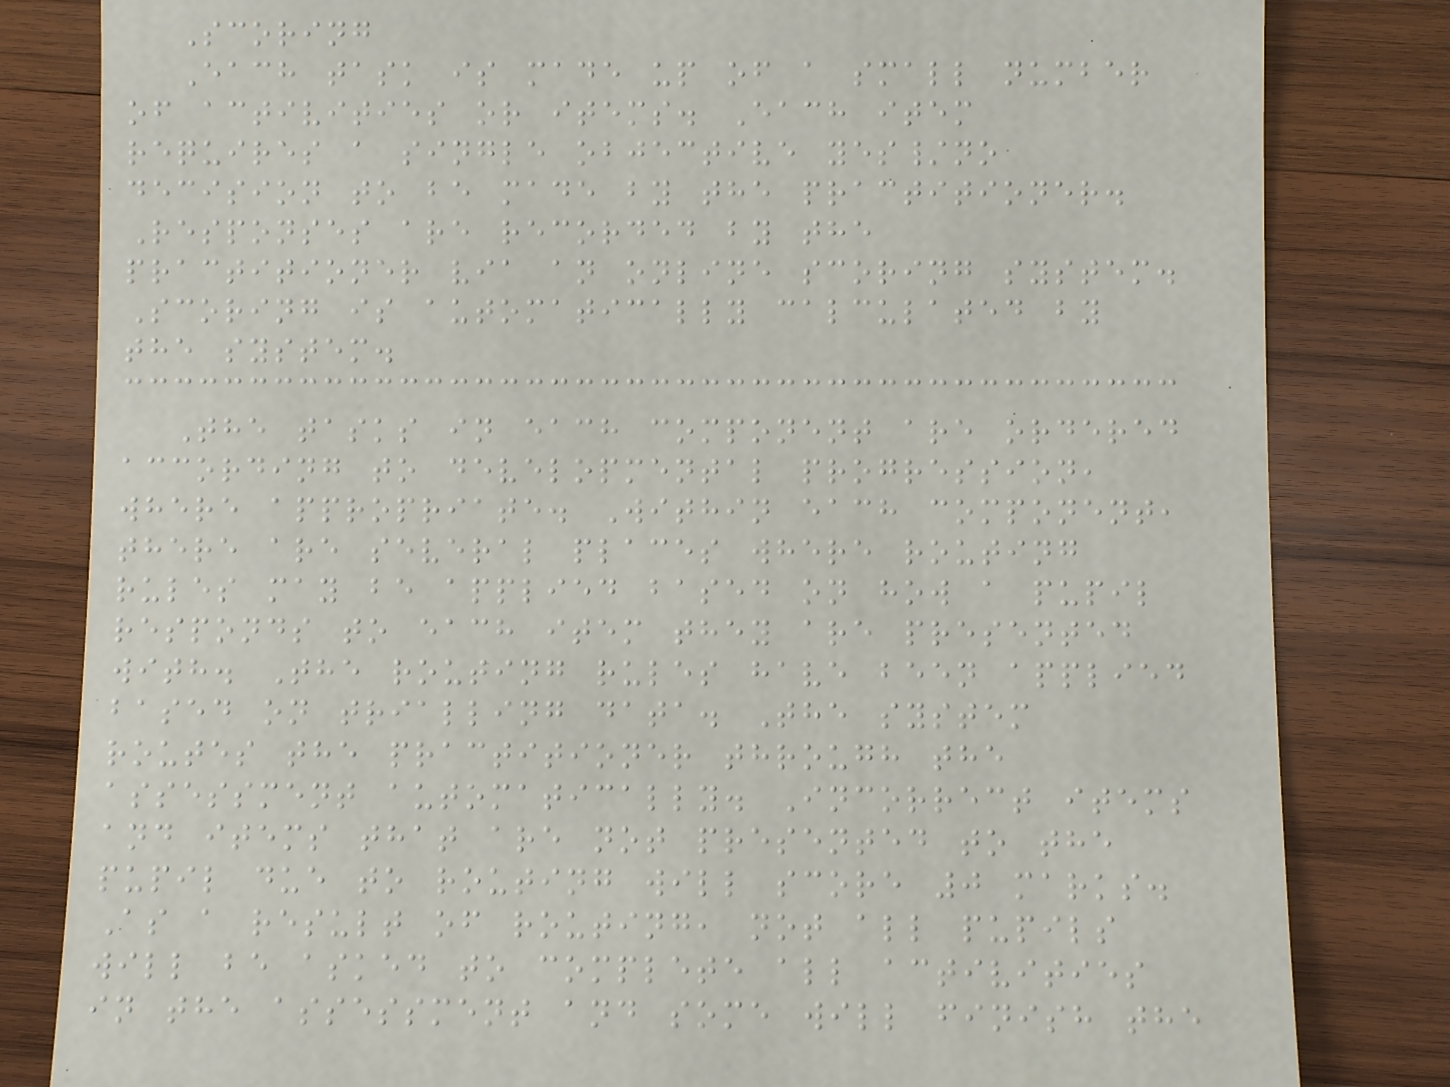Scoring
Each task is made up of a small number
of activities or items. Each item
requires a single objective yes/no
decision to be made by the practitioner.
Responses are recorded by the
practitioner via an online scoring system.
Scoring is automatically calculated by
the system.
The tasks in each component are ordered
according to developmental progression,
where appropriate. Within each component,
there are several places where routing
rules may be applied based on how a pupil
responds to each item they are presented
with. The routing rules have been applied
based on trialling data. The system
routes the practitioner through the
assessment automatically. Incorrect items
and items that are not presented to the
pupil due to routing will score 0 marks.
As a result of routing, not all pupils
will be asked to complete all activities
in the assessment and some will finish the
